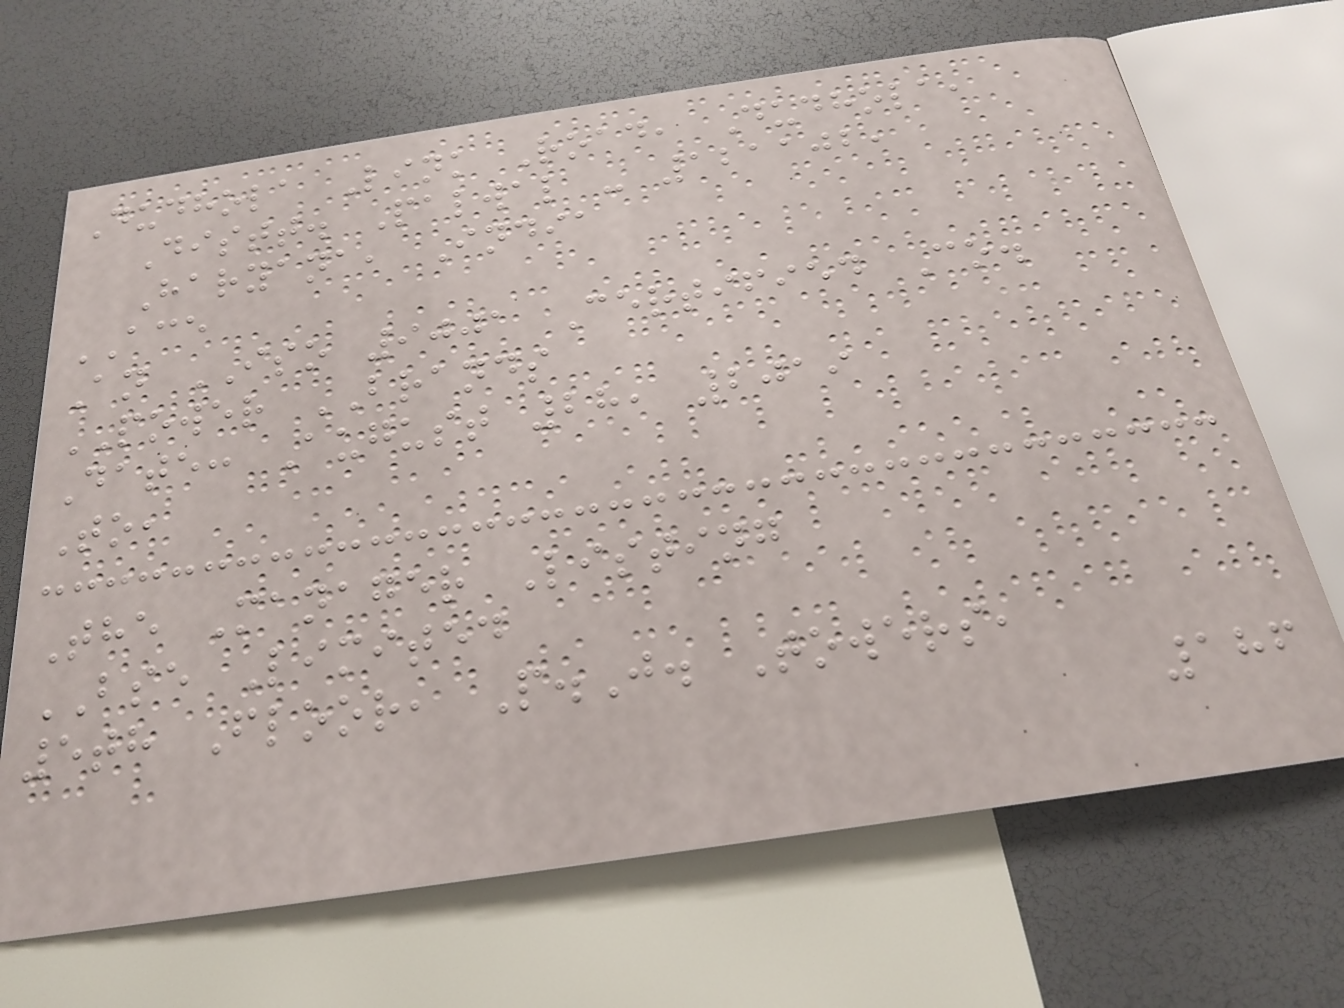Dudhola Link Road, Dudhola,
Distt. Palwal - 121102,
Haryana, India
ACE
An ISO 9001 Certified Co.
POWER BRANDS
Date: August 28, 2019
To,
The Manager Listing
BSE Limited
5th Floor, P.J. Towers,
186
